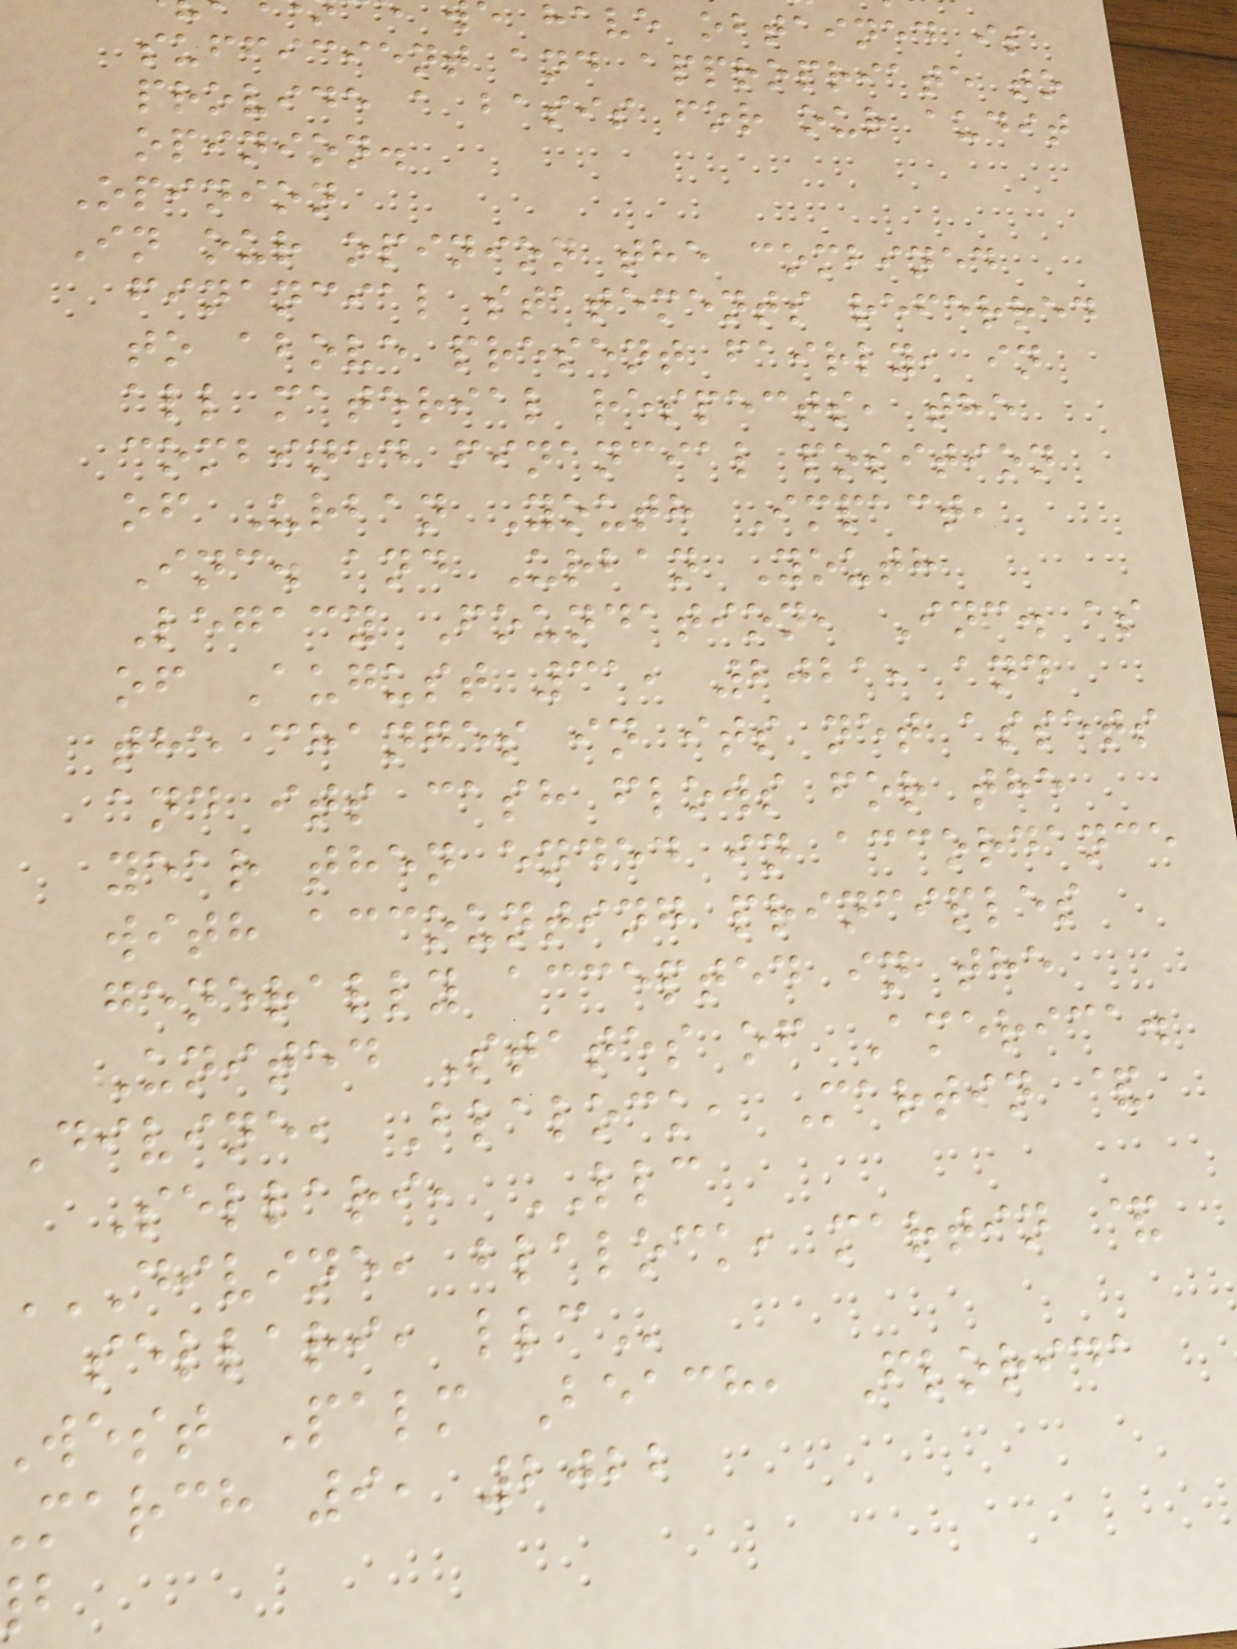have obtained is
sufficient and appropriate to
provide a basis for our audit
opinion.
Opinion
In our opinion the combined
financial statements referred
to above present fairly, in
all material respects, the
combined financial position
of Urban Youth Impact,
Inc. and Urban Youth
Legacy Foundation, Inc. as
of August 31, 2021, and
the changes in its net assets
and its cash flows for the
year then ended in accordance
with accounting principles
generally accepted in the
United States of America.
Divine, Blalock, Martin &
Sellari, LLC
DIVINE, BLALOCK, MARTIN &
sellari,
west Palm Beach, Florida
march 9, 2022
